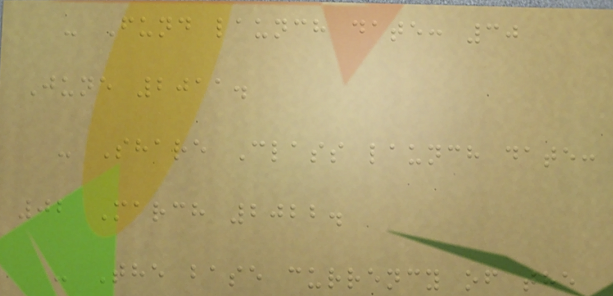- Fund launch date: 30
June 2011.
- Share Class launch date:
02 March 2022.
- The base currency of the
